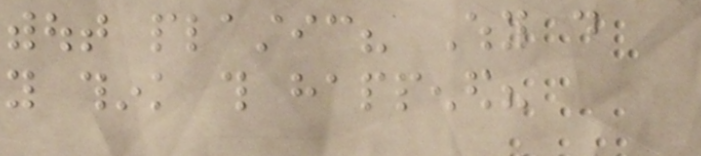without plastic? Why do
you think this happened?
